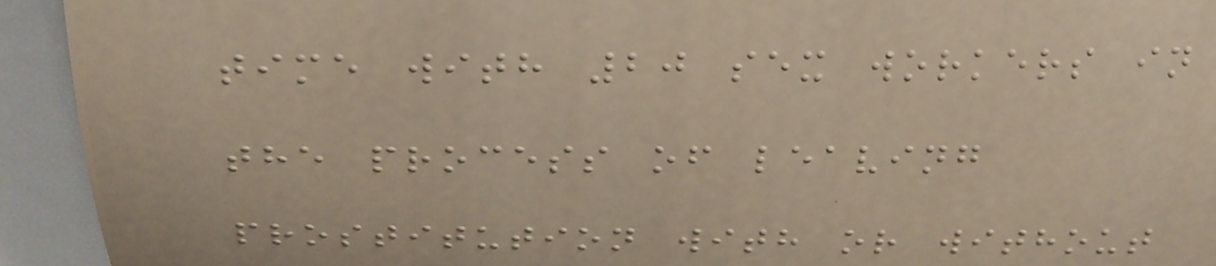time with 20 sex workers in
the process of leaving
prostitution with or without
